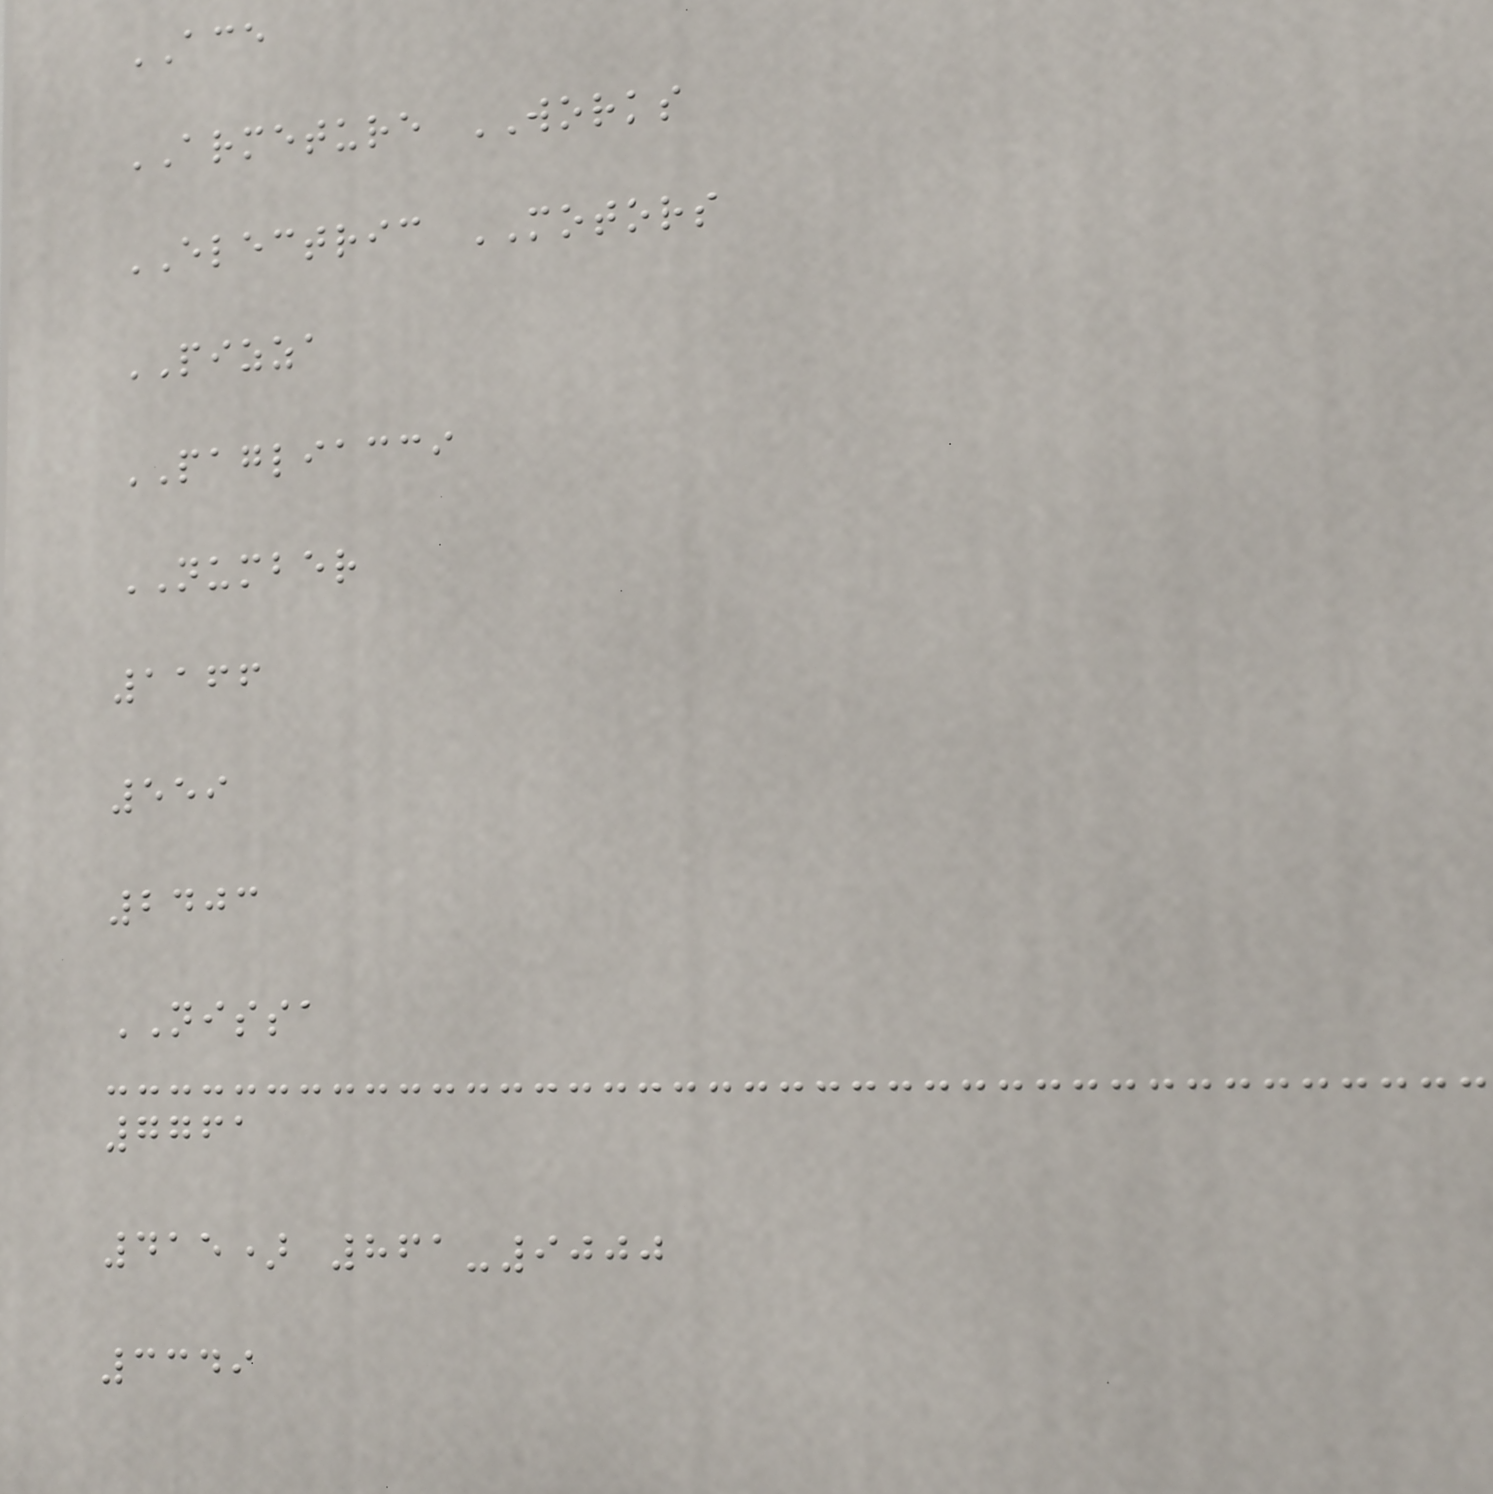ACE
ARMETURE WORKS
ELECTRIC MOTORS
PIZZA
PAGLIACCI
NUMBER
1166
559
2403
NISSA
7761
415) 861-9000
3349
